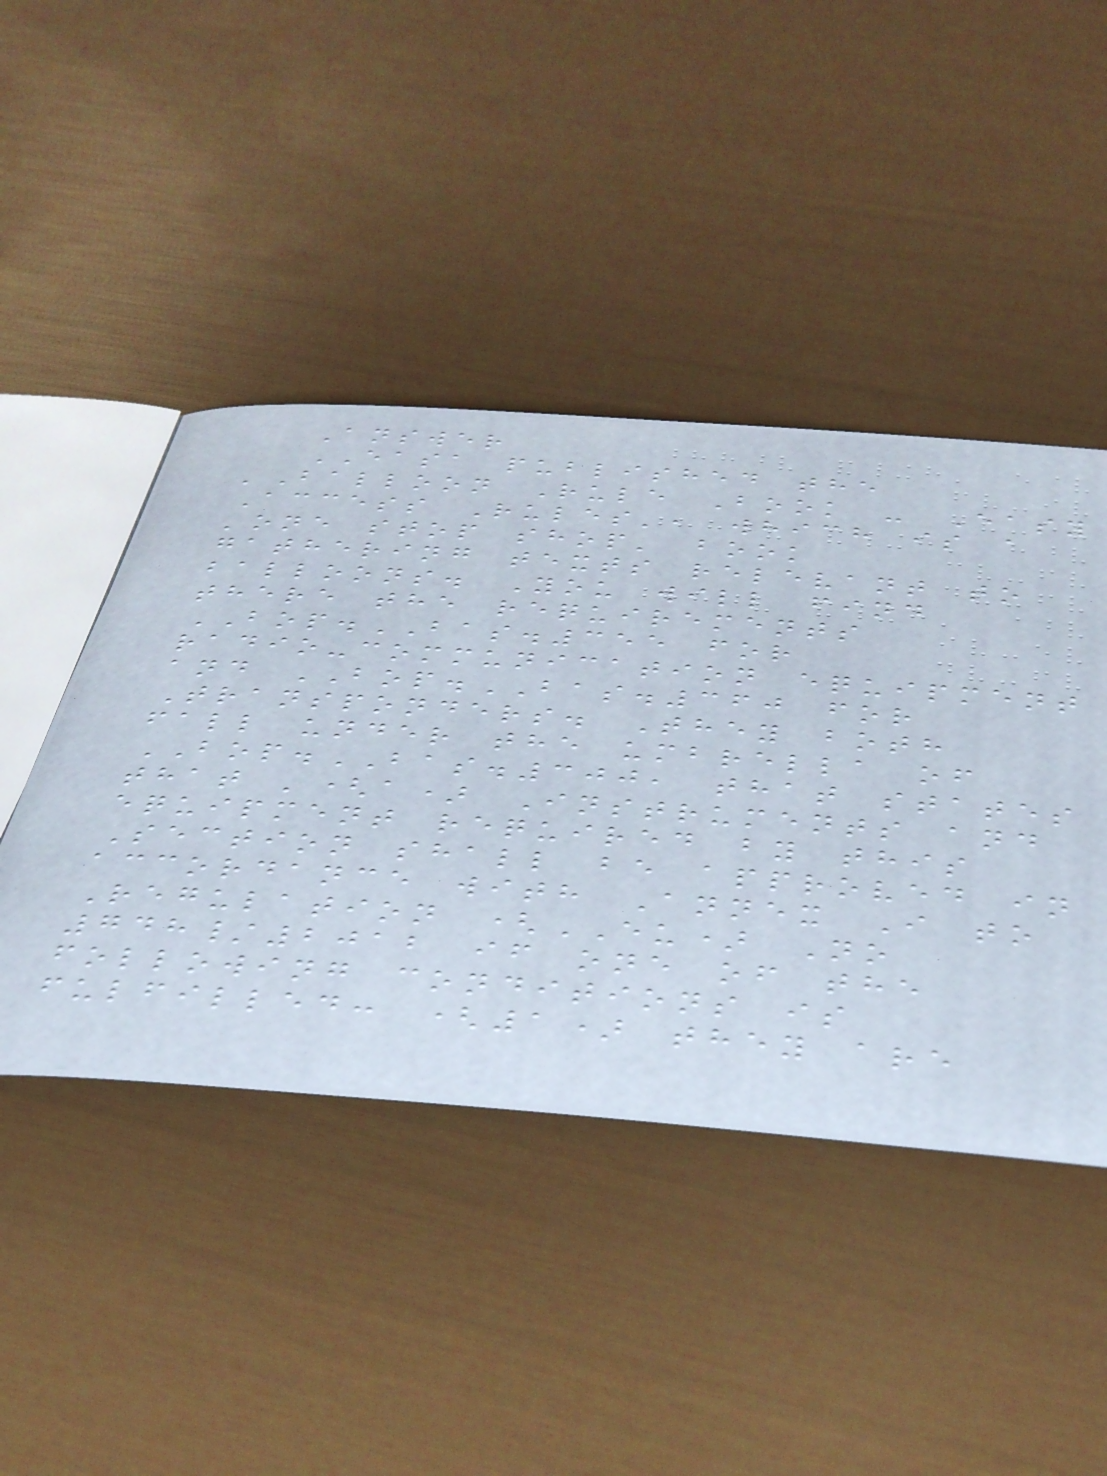Answer
EASA published the
'Balloon Rule Book - Easy
Access Rules', which is a
'one stop shop' book
gathering texts relevant to
balloons. You will find
there the requirements
BOP.BAS.355 for
radio-communication equipment
and BOP.BAS.360 for
Transponders. They both
fall under the umbrella of
BOP.BAS.300, that states
that '(a) Instruments and
equipment required by this
Section shall be approved in
accordance with Annex I to
Regulation (EU) No
748/2012 if one of the
following conditions is
fulfilled: (1) they are
